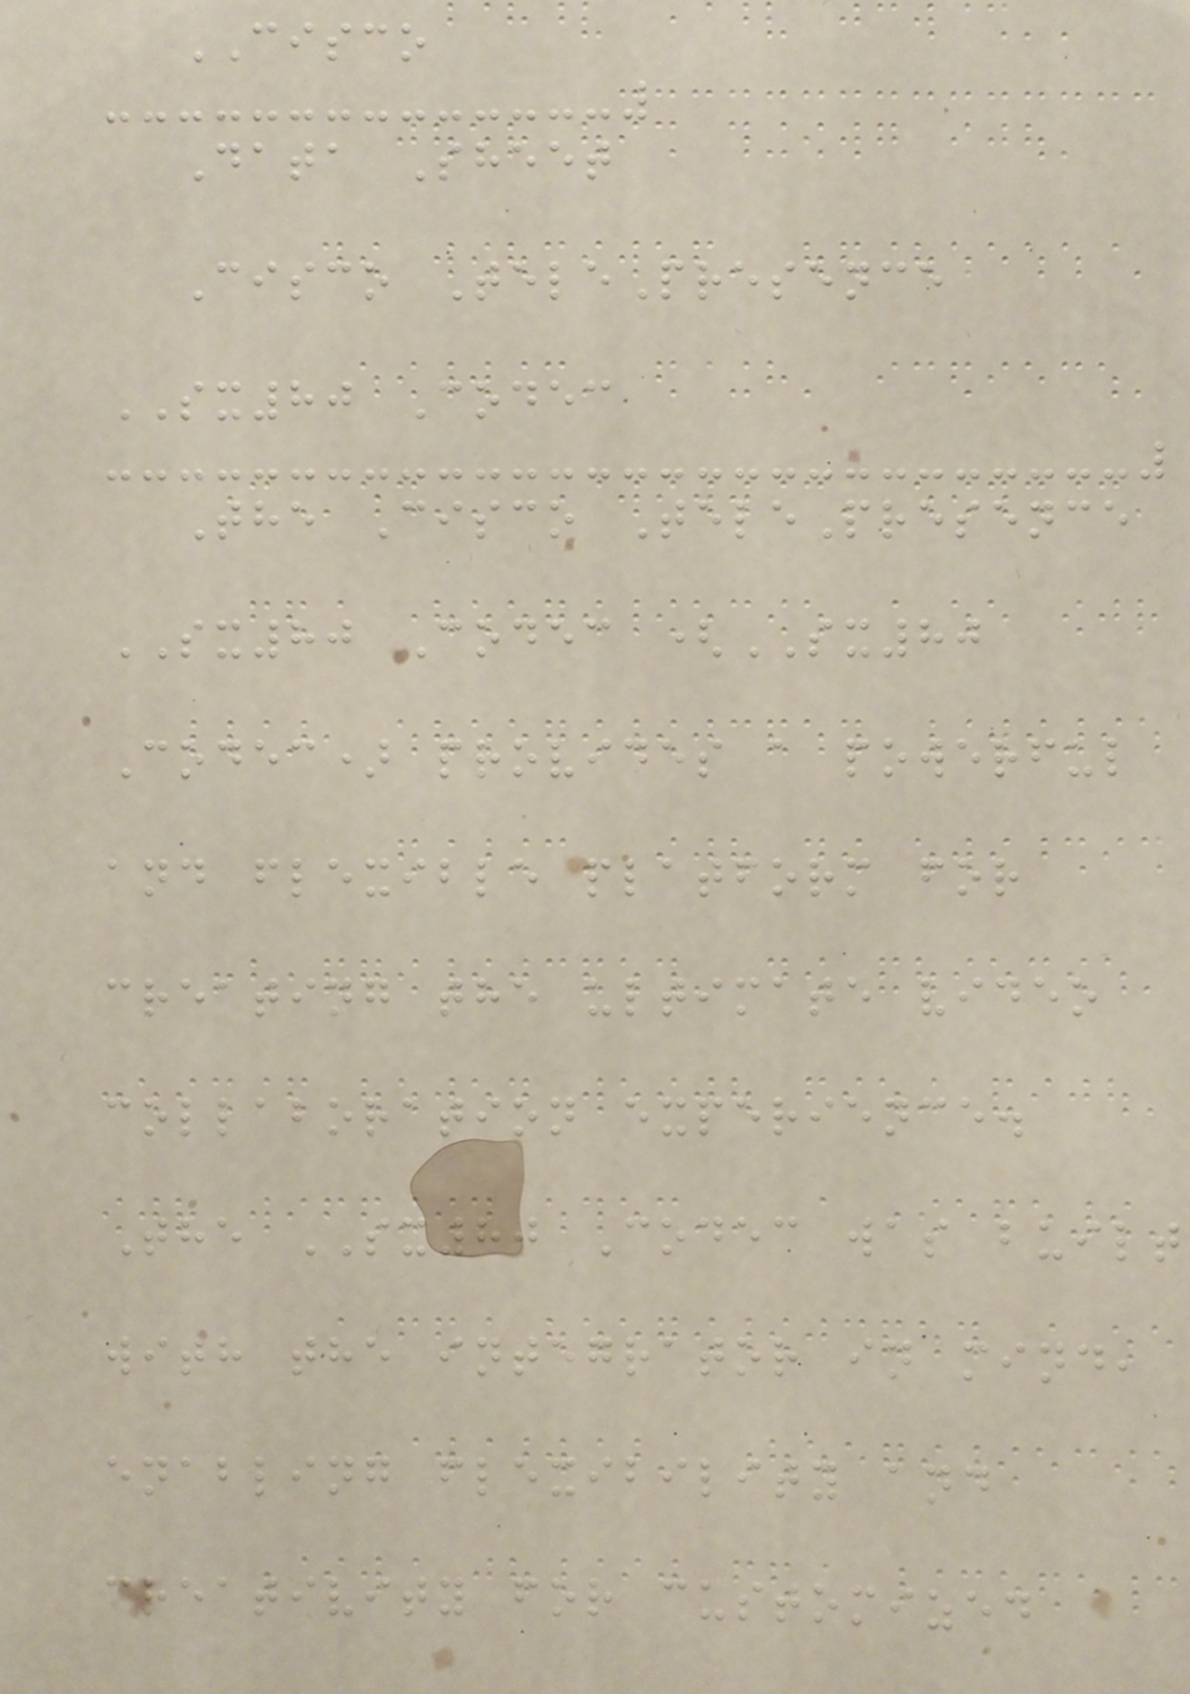CISCO
Data Sheet
Cisco TelePresence
SX80 Codec
The Cisco TelePresence
SX80 Codec (SX80
Codec) provides a powerful
and flexible platform for
creating the ultimate video
collaboration experience.
The SX80 Codec was built
with the integrator in mind,
enabling flexibility and
creativity for customized
